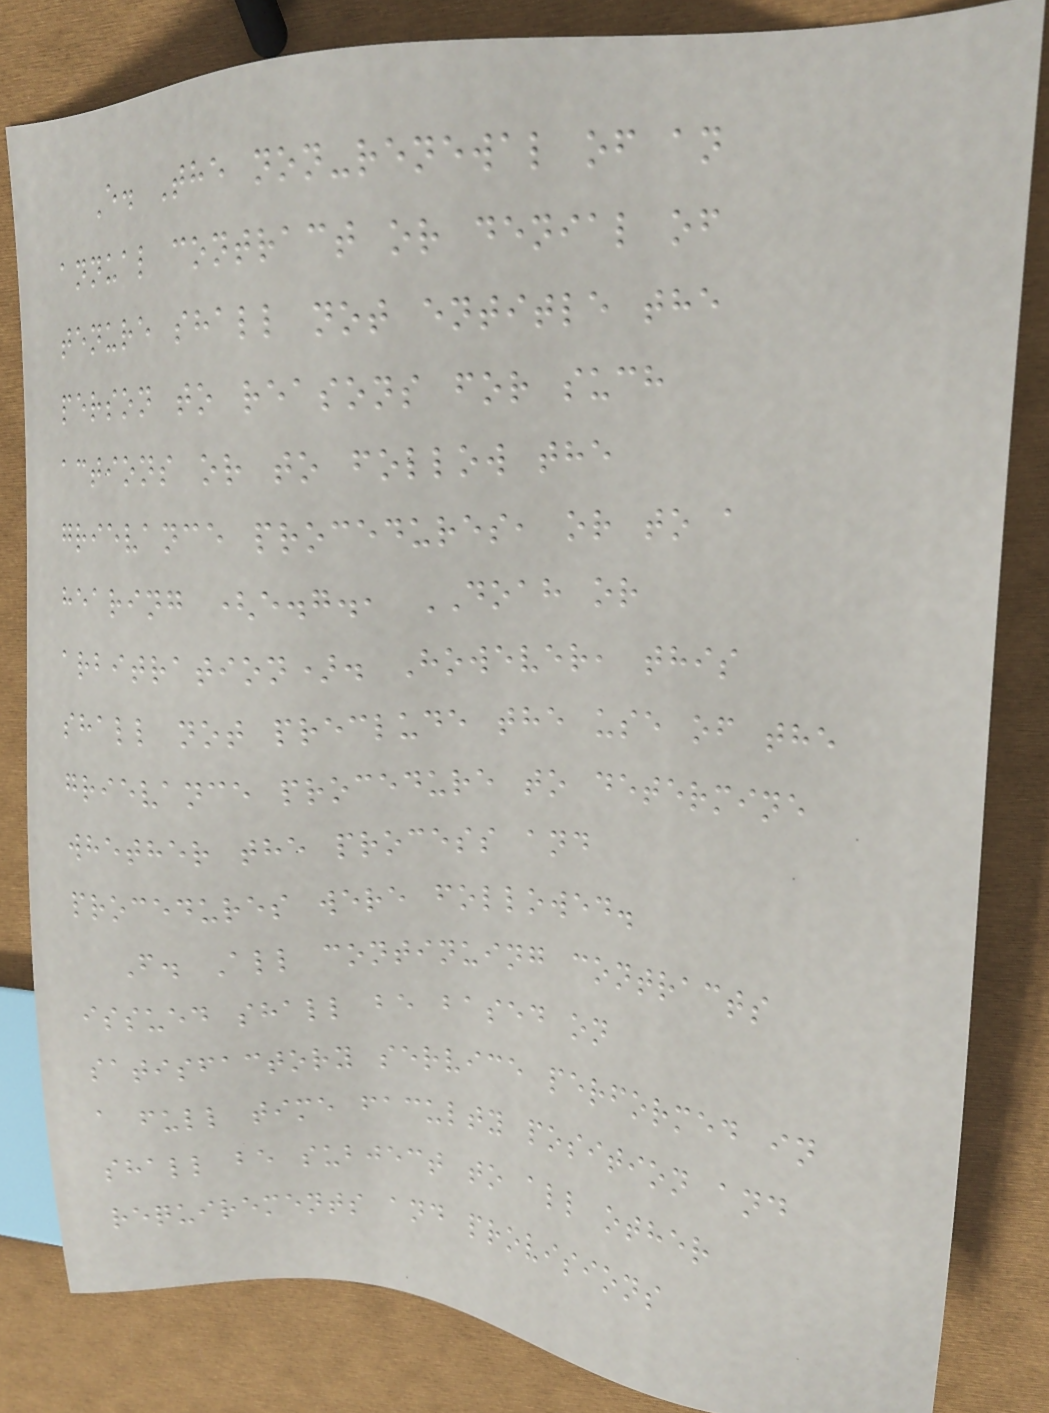E. The non-renewal of an
annual contract or denial of
tenure shall not entitle the
person to reasons for such
actions or to follow the
grievance procedures, or to a
hearing (e.g., DOAH or
arbitration). However, this
shall not preclude the use of the
grievance procedure to determine
whether the process and
procedures were followed.
F. All continuing contracts
issued shall be based on
satisfactory service performed in
a full time faculty position and
shall be subject to all other
requirements and provisions
